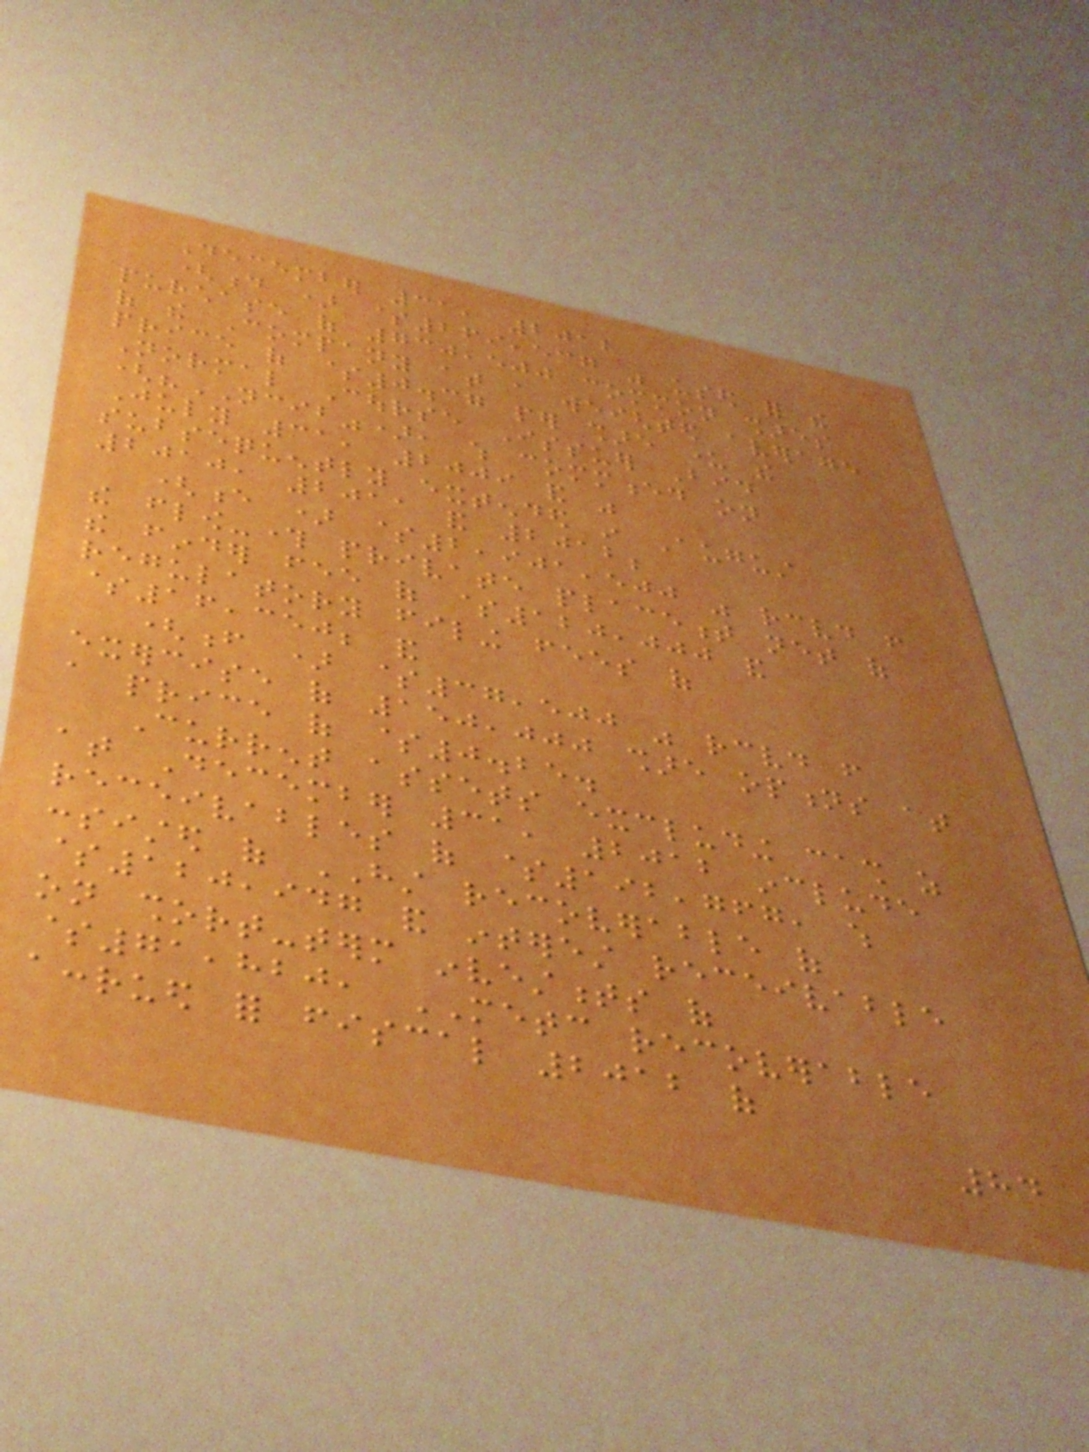December 31, 2012
(d ) $269,537 was used for the
purchase of 730,500 common shares
of the Company at a weighted average
price of $0.37 per share under the
Normal Course Issuer Bid
("NCIB"), which commenced on
July 31, 2009 and was
subsequently extended in August
2010, 2011 and 2012;
(e ) $2,901,500 was received from
the flow-through private placement net of
the finder fee of $120,000 and
regulatory filing fees of
$16,350; and
(f ) $37,500 was received from
exercise of 150,000 share options at
a price of $0.25.
Current assets excluding cash as
at December 31, 2012 include
receivables of $192,767, which
consisted of HST recoverable of
$120,947 and interest receivable
on short-term investments of
$71,820, METC recoverable
accrued for fiscal 2012 of
84
